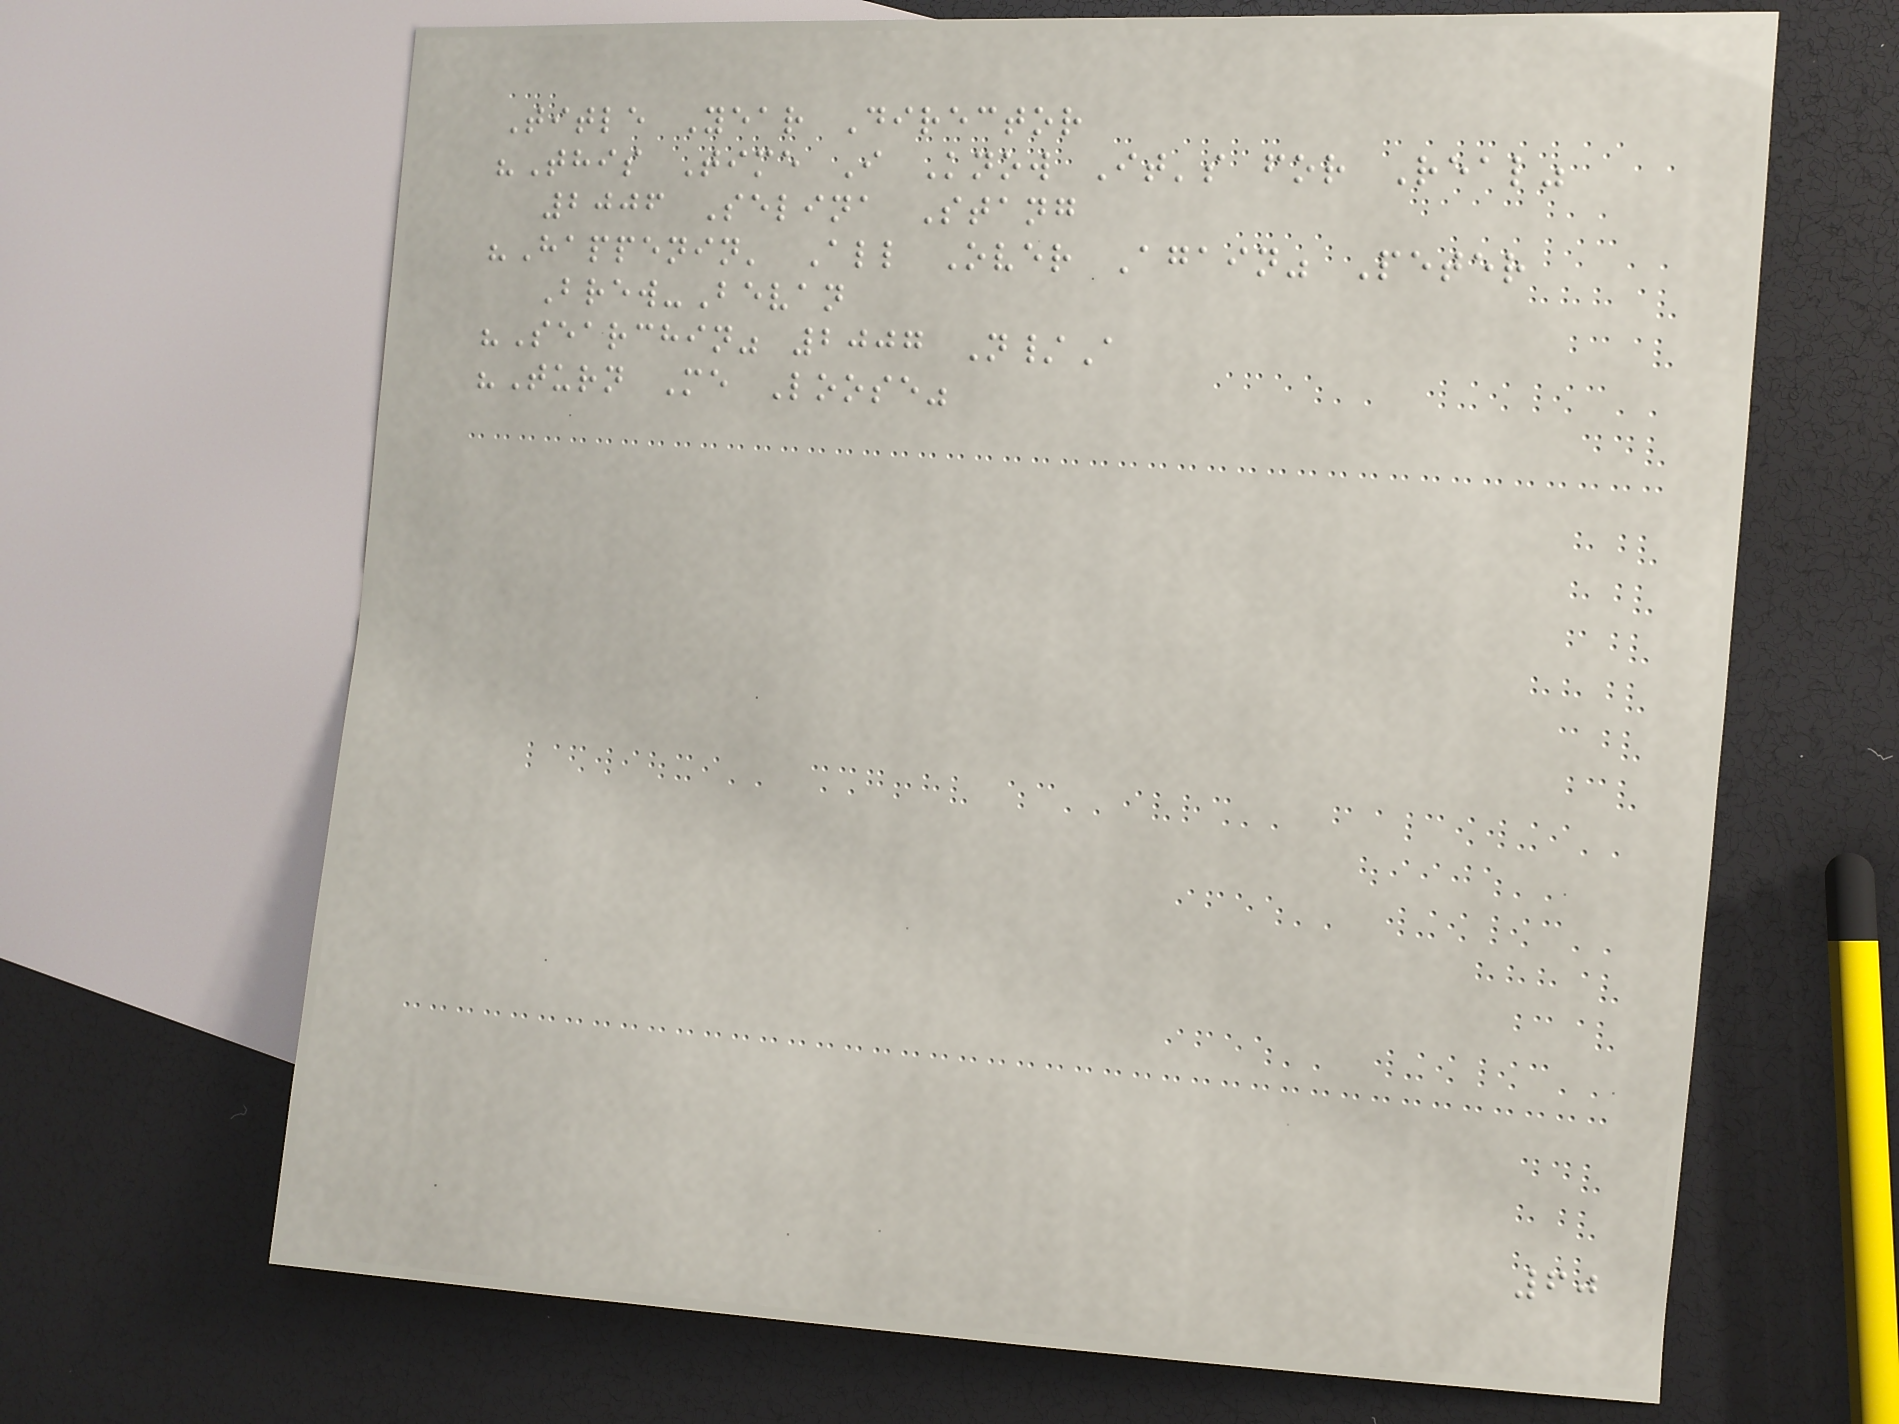Title Year Director
"This Time I Know It's for Real"
2006 Selina Stang
"Happenin' All Over Again" Peter
Brew-Bevan
"Searchin" 2007 N/A
"Turn Me Loose"
60
